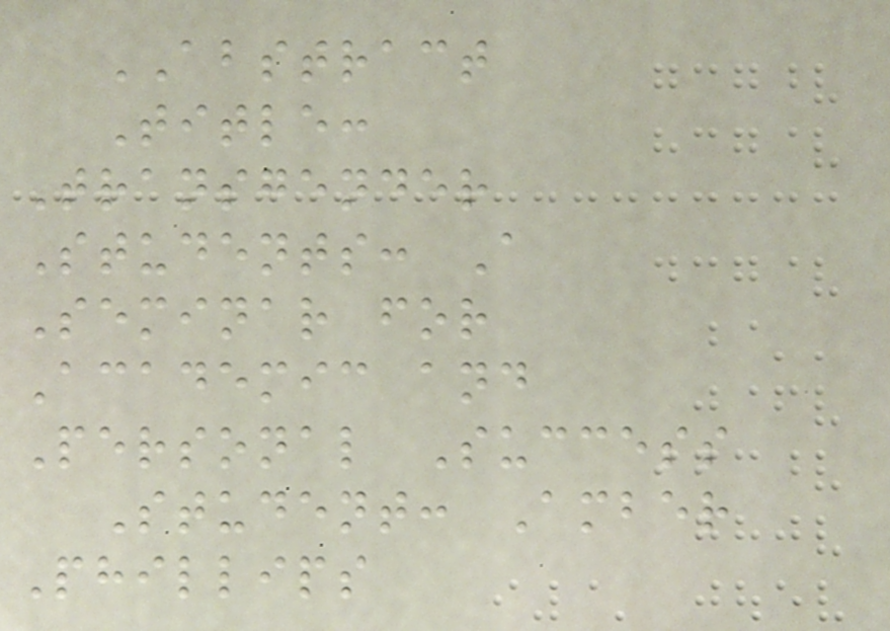ABSTRACT
Title:
Transgender
Students: A
Seminar for
Academic and
Personal Success
Student: Amber
Phillips
